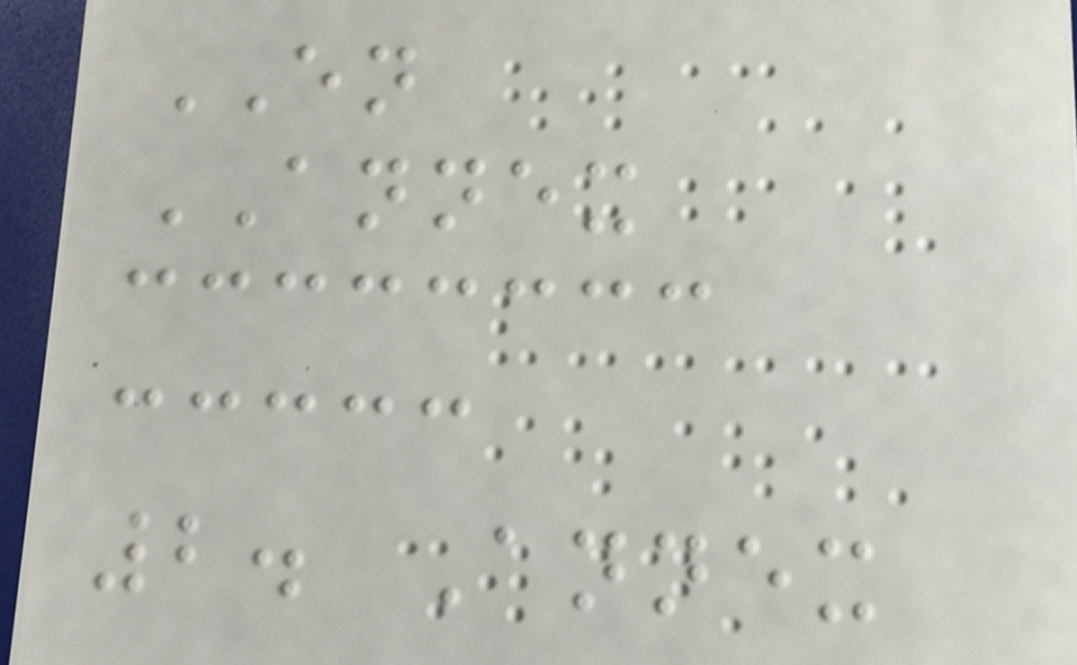EN
ANNEX
2. Annex
